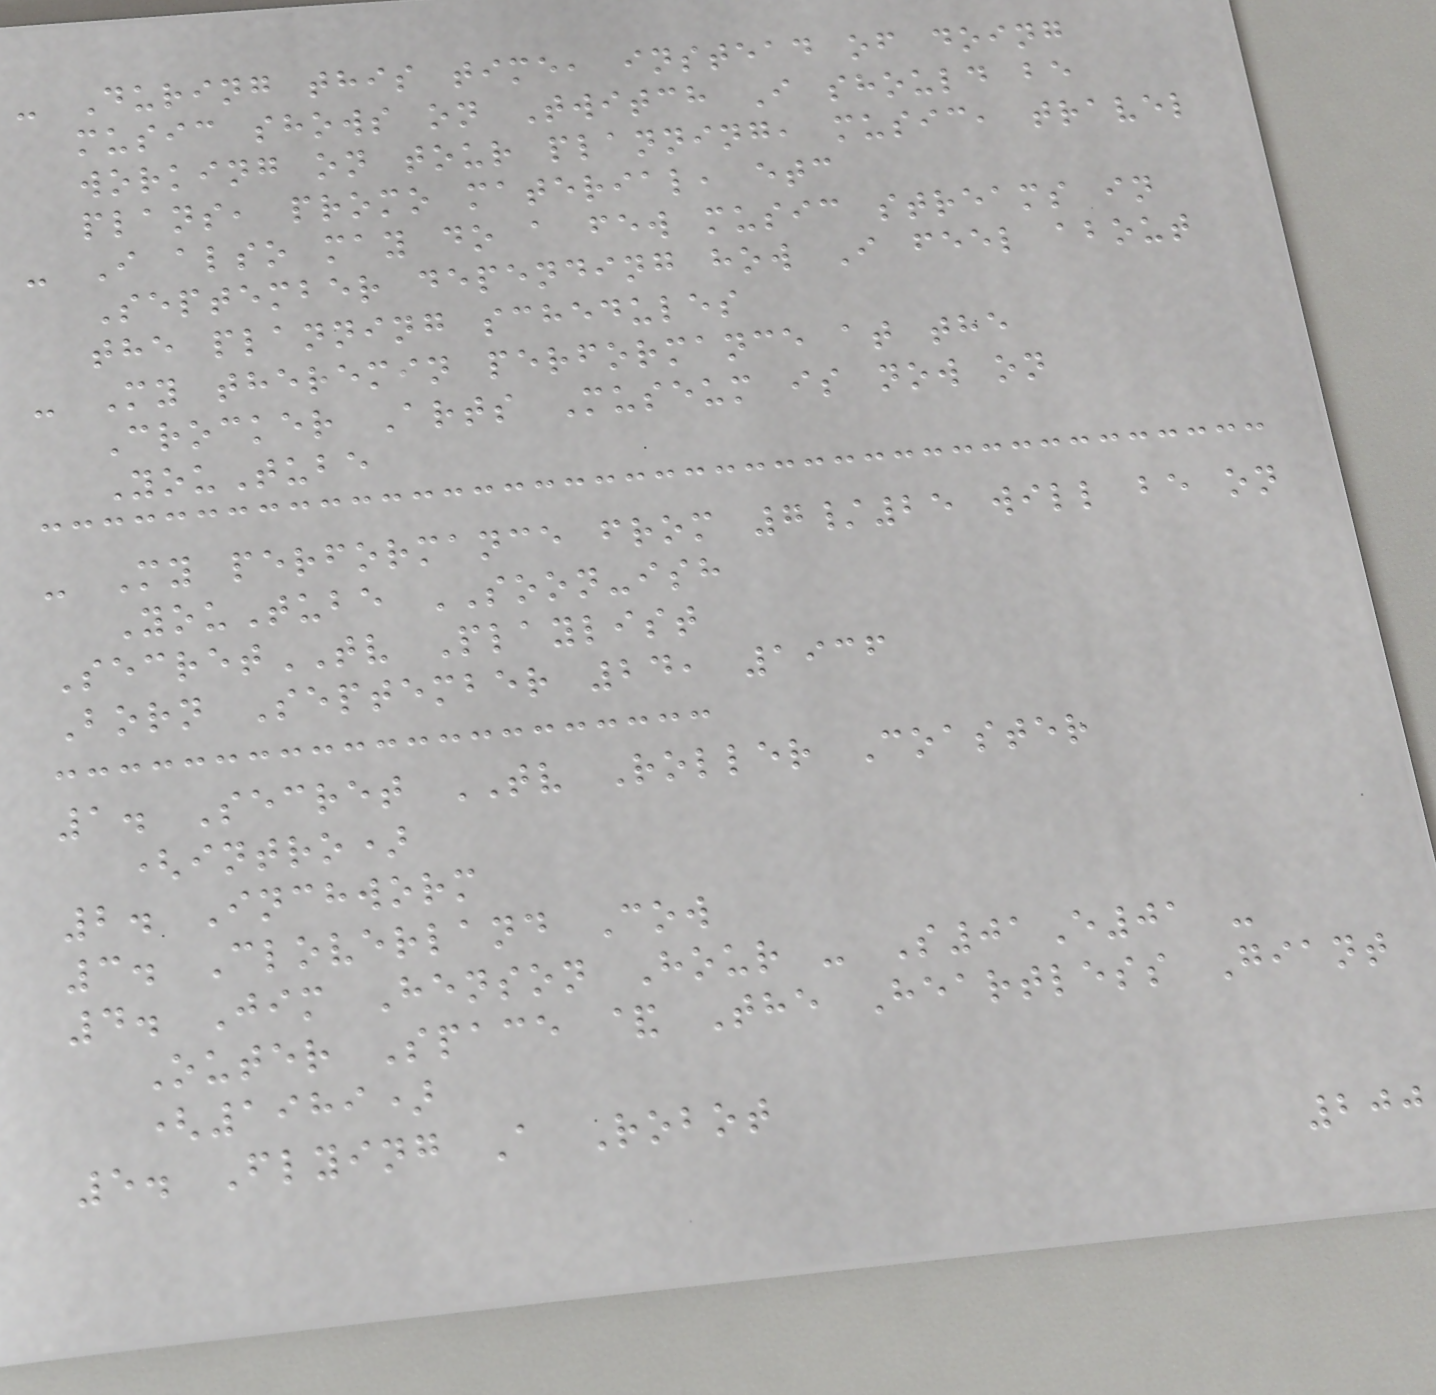- During this time, instead of doing
music shows on Twitch I should be
working on tour planning, music, travel
plans, promo material, etc
- I also may do a few music streams in
September depending how I feel about
the planning schedules
- My theremin performance at the
Crocker Arts Museum is now on
YouTube
- My performance from 7/25 will be on
YouTube SOON-ish
SecretTV Playlist
Born September 24, 1936
1. Secret TV Roller Coaster
(intro)
2. Inchworm
3. Cloverland Cow
4. Jim Henson Hour - S01E01 -
Outer Space & The Heartless Giant
(1989)
5. Flying A Robot
200
